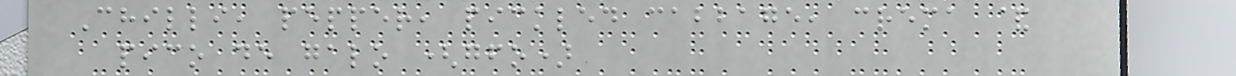Chilli, pepper, pickled cabbage, crema &
pico de galo (gfo)
